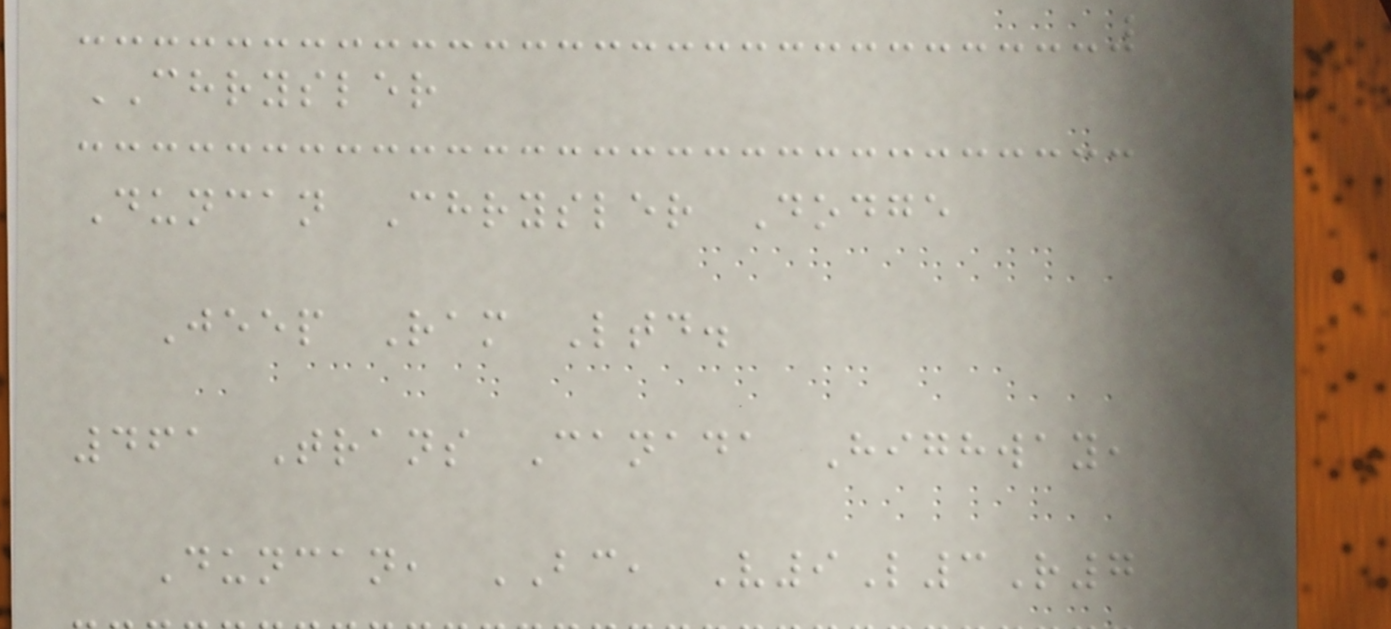CHRYSLER
Duncan Chrysler Dodge
Jeep Ram Ltd.
461 Trans Canada Highway,
Duncan, BC, V9L3R7
